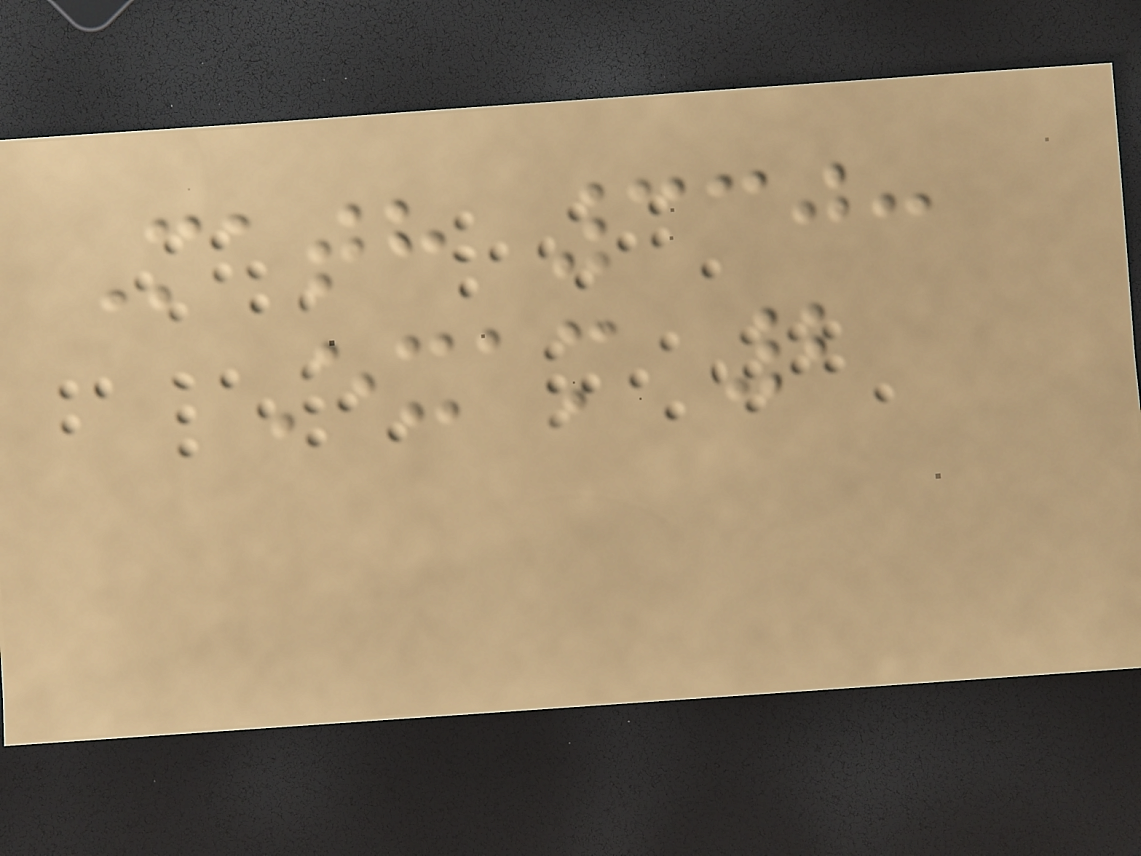Math 330:
Exam 2
